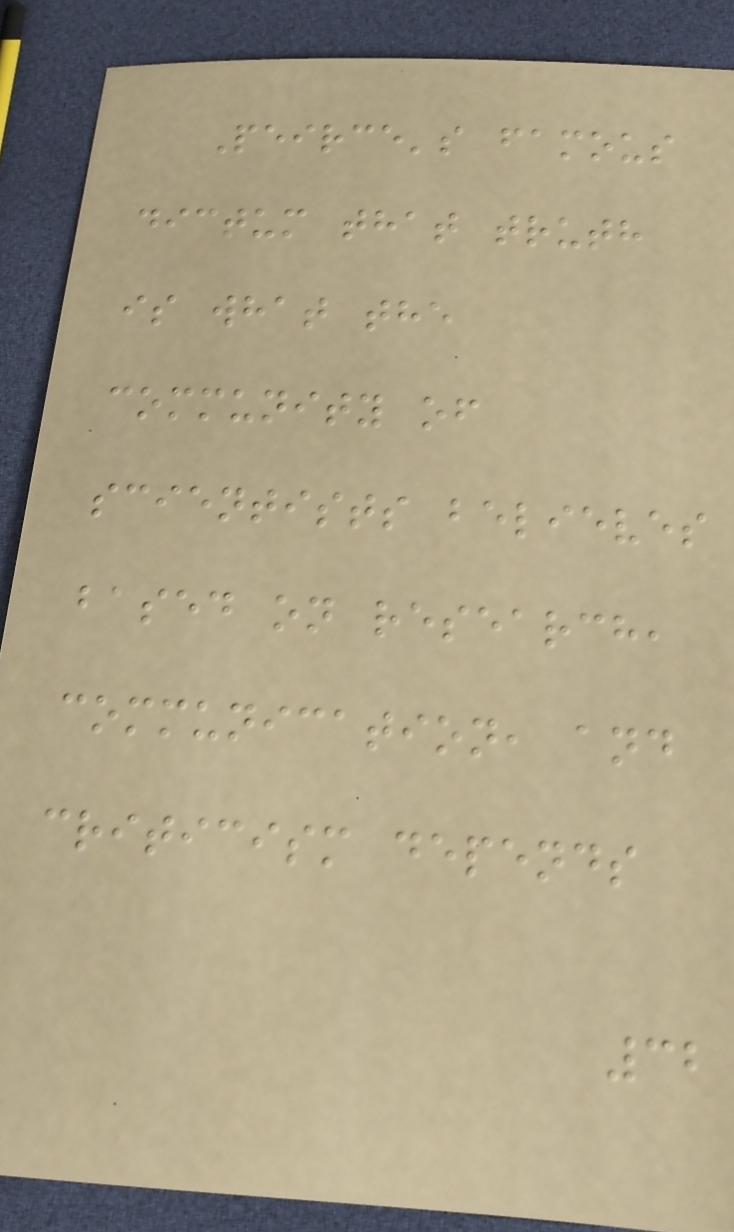Peirce's famous
dictum that truth
is what the
community of
scientists believes
based on research,
communication, and
criticism depends
32
